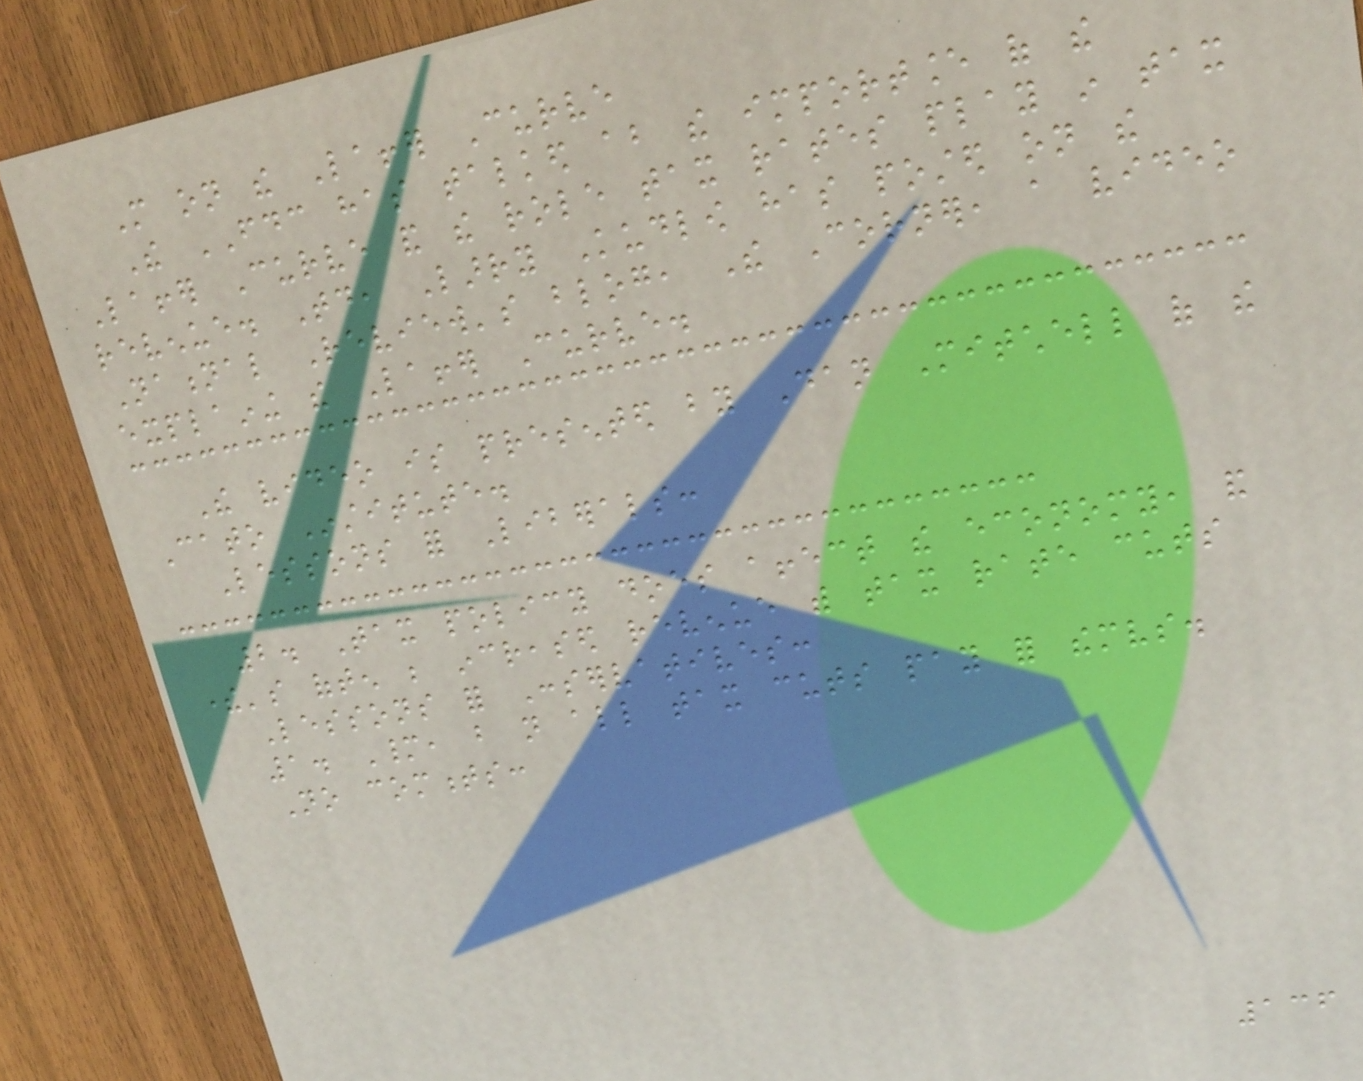More on the Laffer Curve
The FDC has talked about the importance of the
Laffer Curve and the role tax rates play in tax
revenue. Today, Larry Kudlow has posted on the
National Review's blog, The Corner, a video
explaining the Laffer Curve.
The video is presented by Dan Mitchell of the
Cato Institute.
Lessons for Liberals:
2. Tax policy does affect the economy, and
there's often be increased revenue with tax rate cuts
Lessons for Conservatives:
1. Many, but not all tax cuts pay for themselves.
No comments:
136
